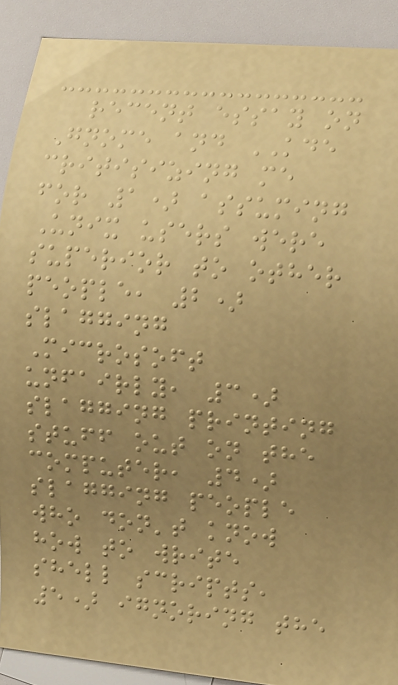recent essay on
Gnome and KDE
critisizing me
for 1) assuming
Unix users were
superior to other
people, 2)
slagging
Microsoft
unfairly, 3)
slagging printing
stuff out on the
computer, 4)
slagging people
who don't know
how to write
shell scripts,
5) ignoring the
